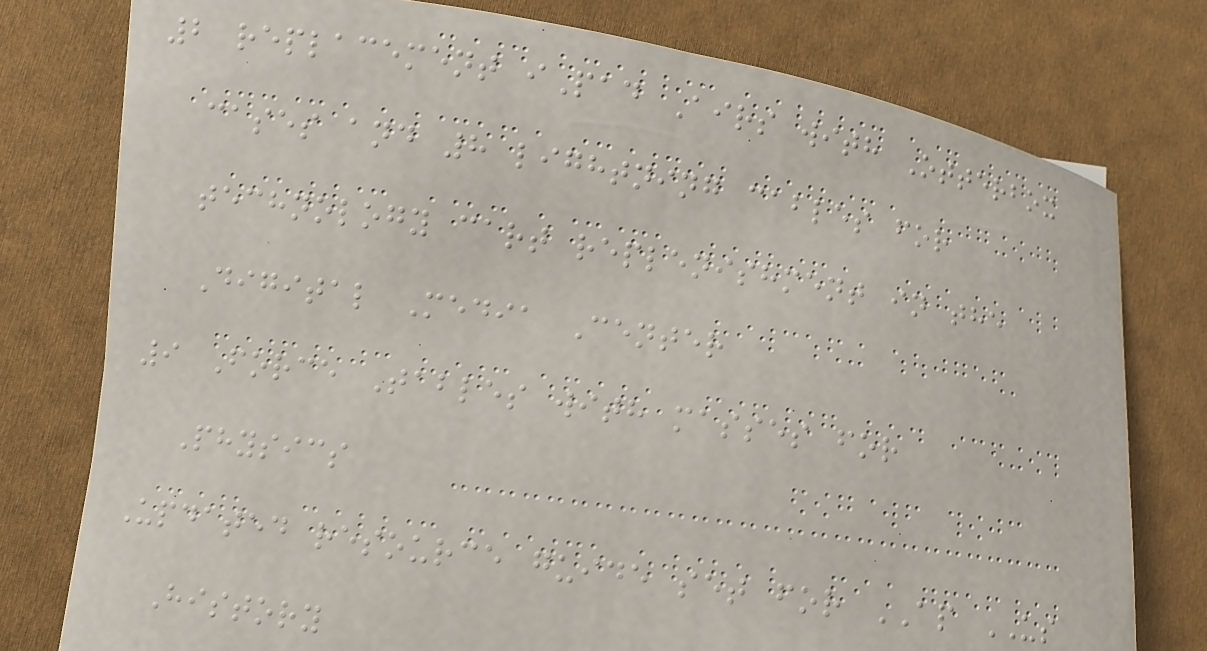2 replacement iPad Airs with Otterbox
cases and 8 lightning cables for
technology cart replenishment in the
Digital Media Center
9 Force Tables with masses for
Physics
Updated resource guide set for AP US
History
